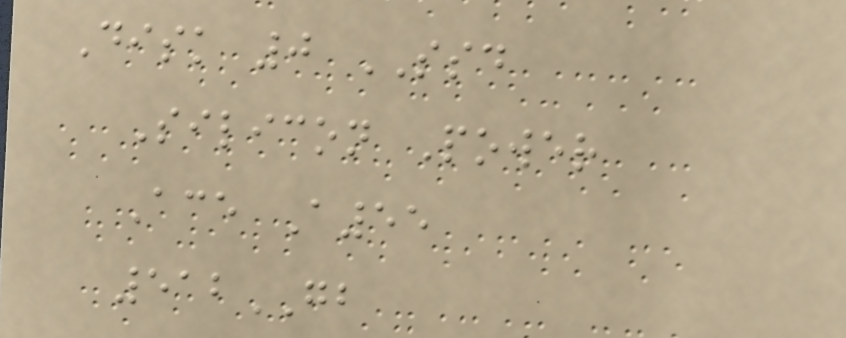Disk 0 SSD
Silicon Power
Ace A55
512GB
